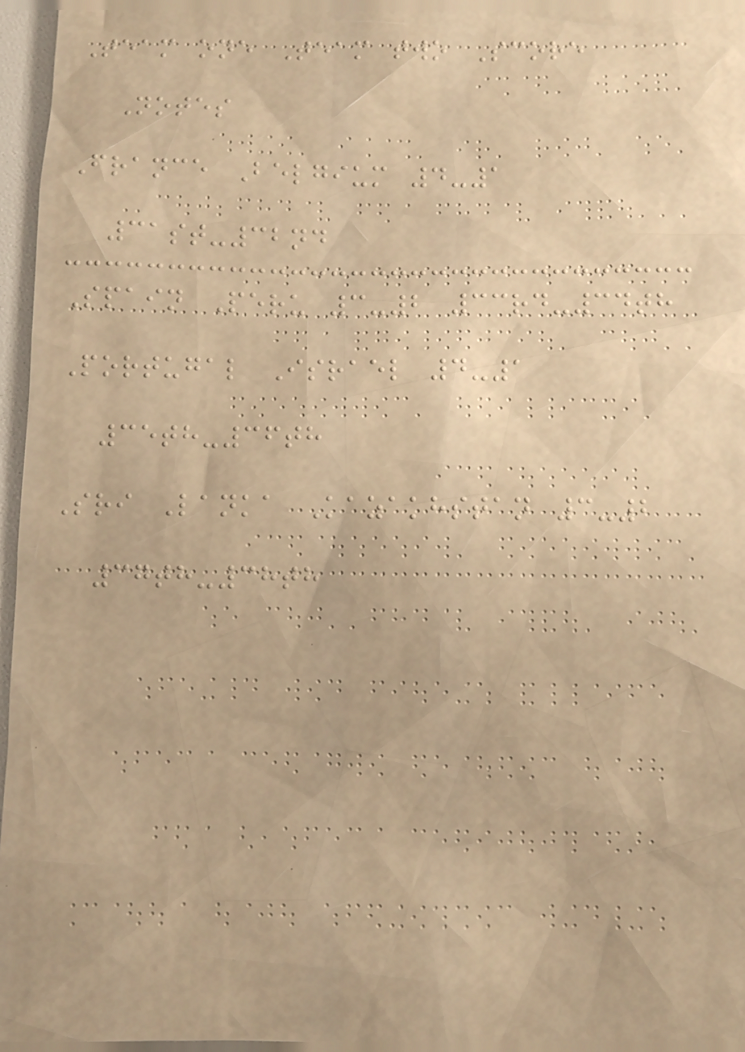Team one Team two Score
Notes
France Belgium 4-1
31st-32nd
Spain Peru 3-2 33rd-34th
Portugal Israel 4-1
35th-36th
Sri Lanka Kazakhstan 3-2
37th-38th
